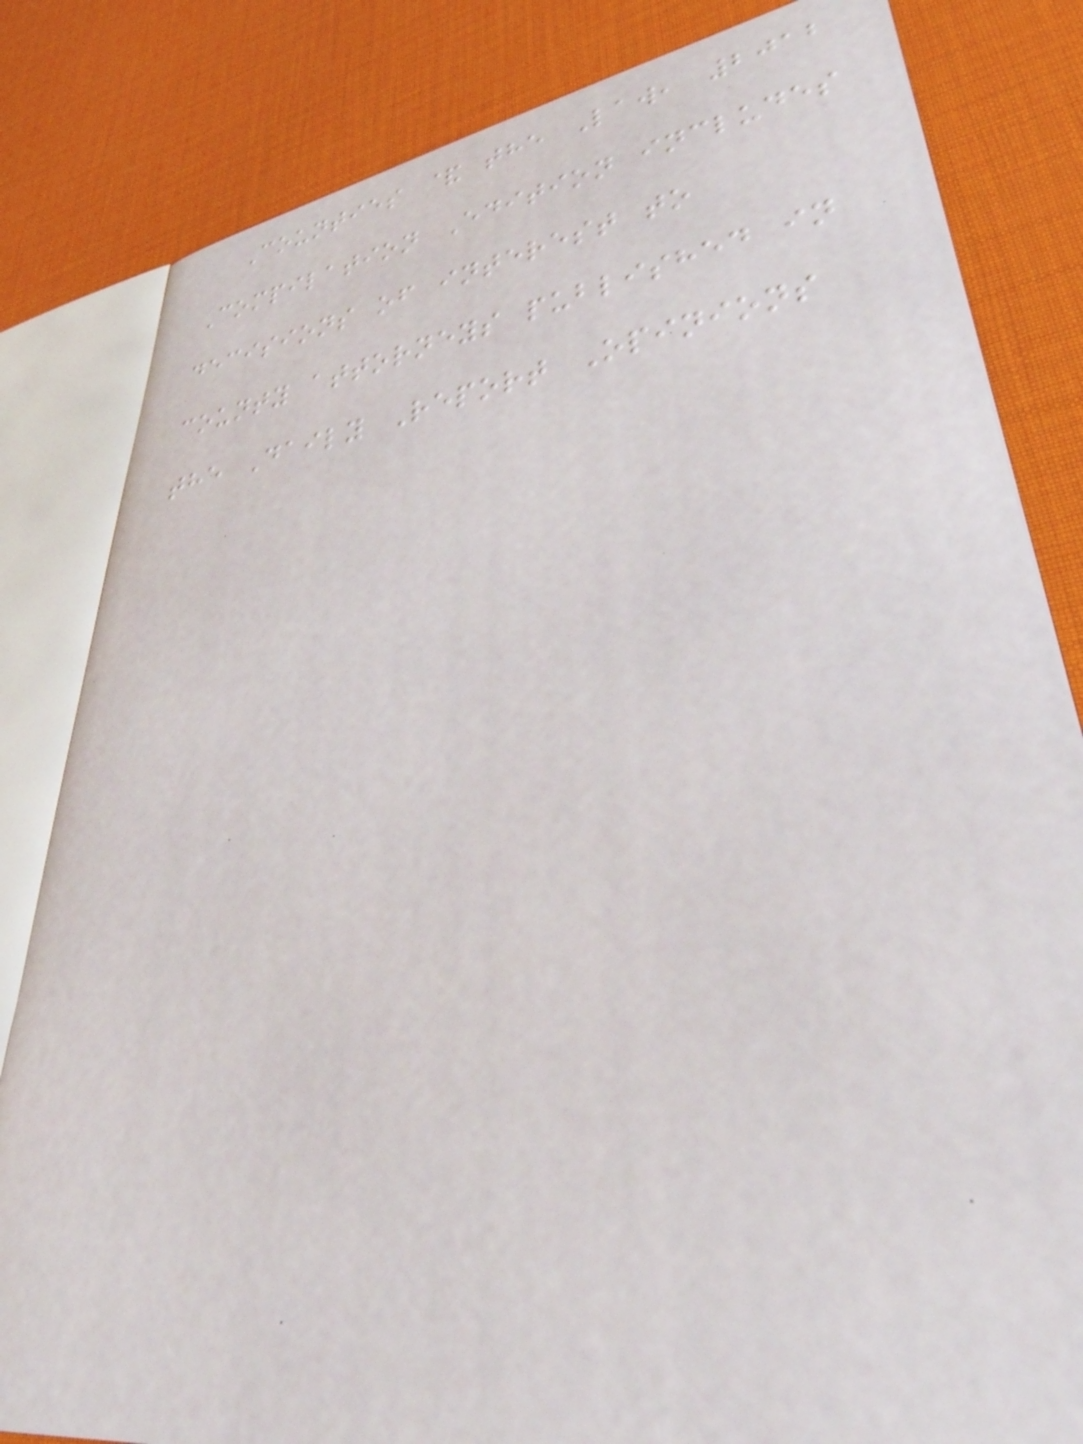Counties & the Law, 2012
Compilation Edition includes
decisions of interest to
county attorneys published in
the Daily Report Opinions
